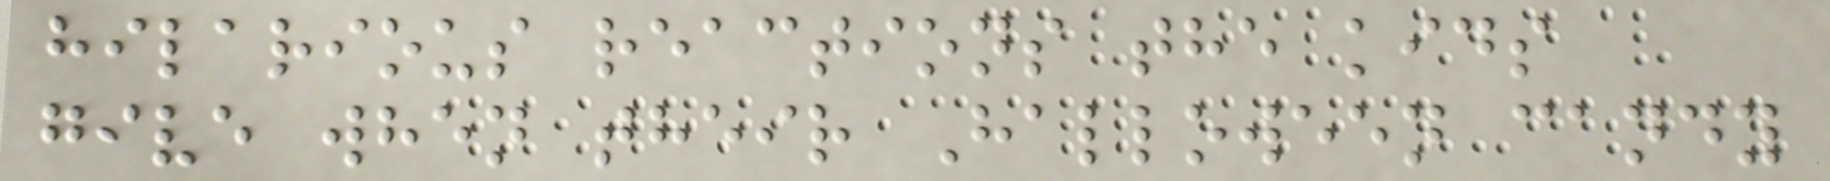hilarious reactions the kids
give when their Halloween candy
